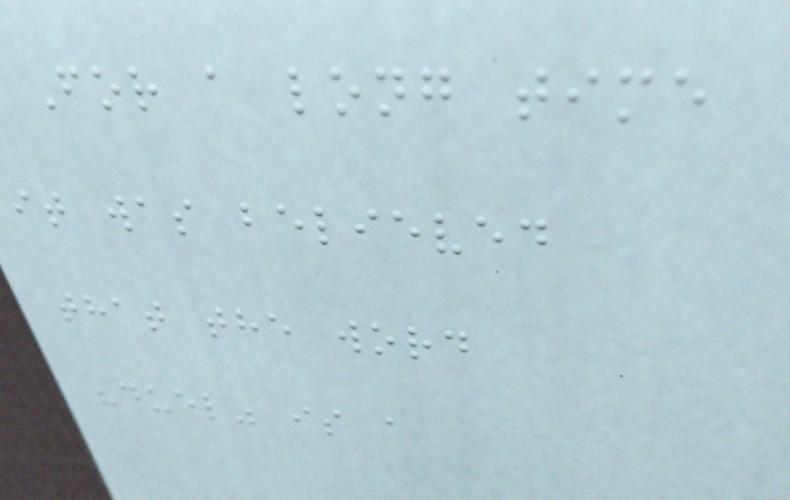For a long time
it was believed
that the word
"duel" is a
